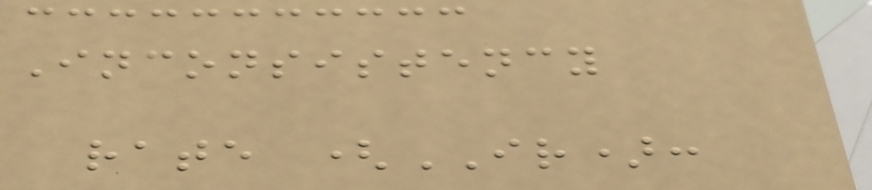Inconsistency
rate (IR):
